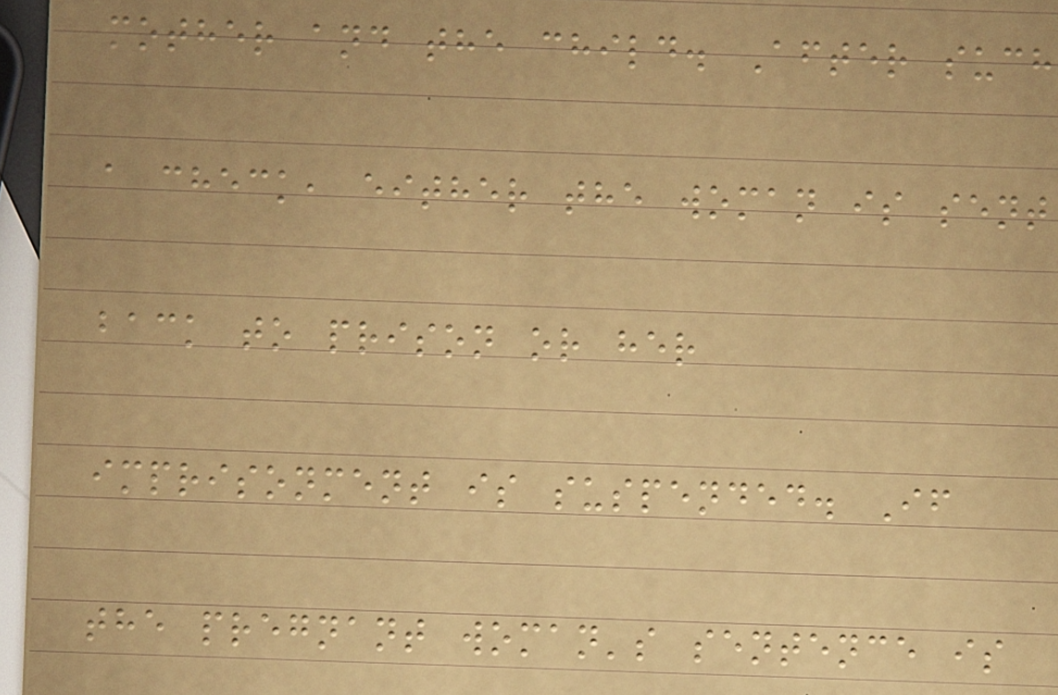mother and the child. After such
a check, either the woman is sent
back to prison or her
imprisonment is suspended. If
the pregnant woman's sentence is
